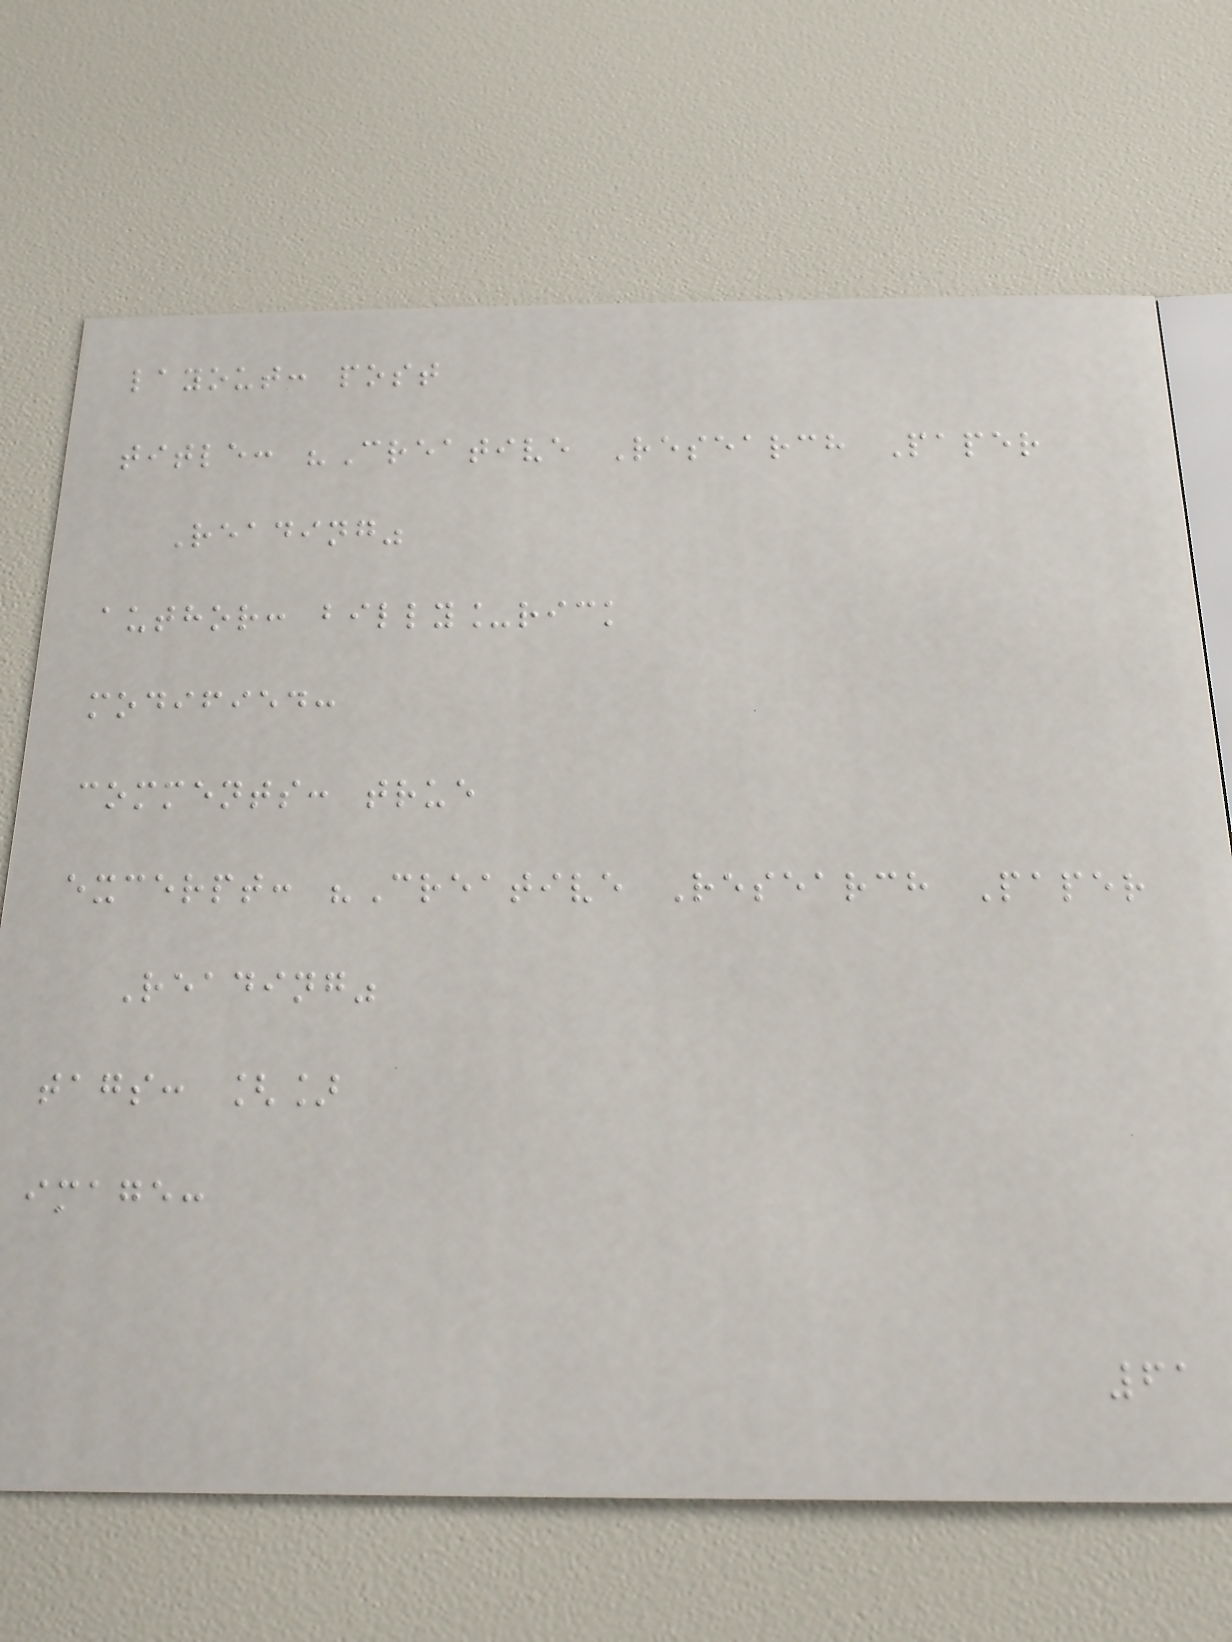layout: post
title: "Creative Research Paper
Reading"
author: billy_rick
modified:
comments: true
excerpt: "Creative Research Paper
Reading"
tags: []
image:
61
